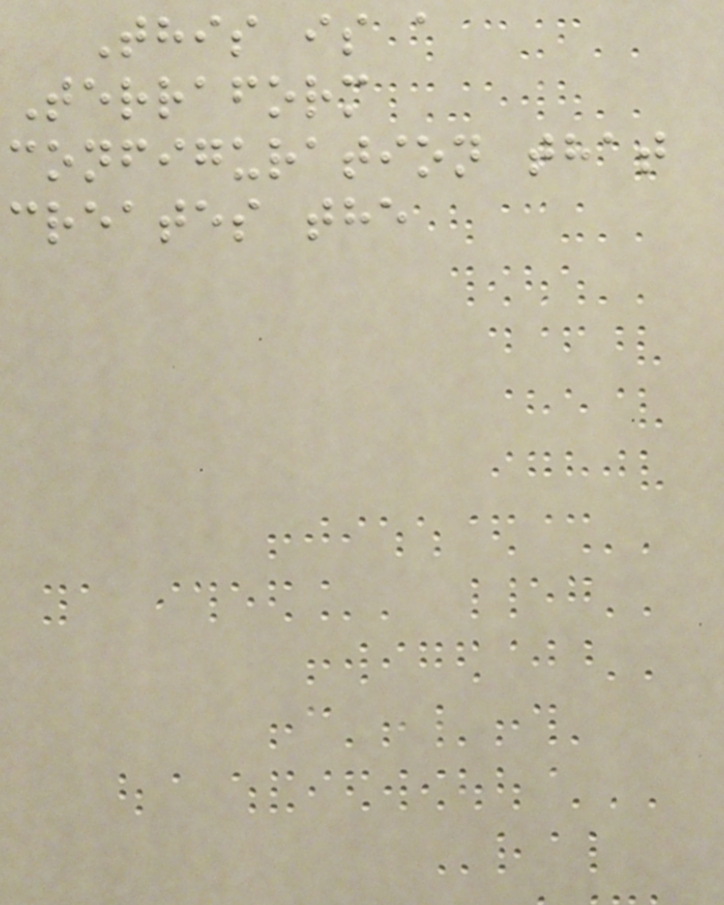This is a
Terraform
configuration that
creates the
